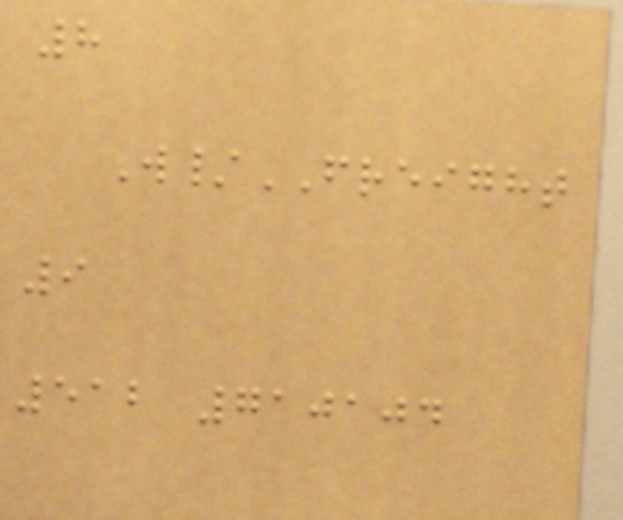8
W/FREIGHT
9
512 710104
